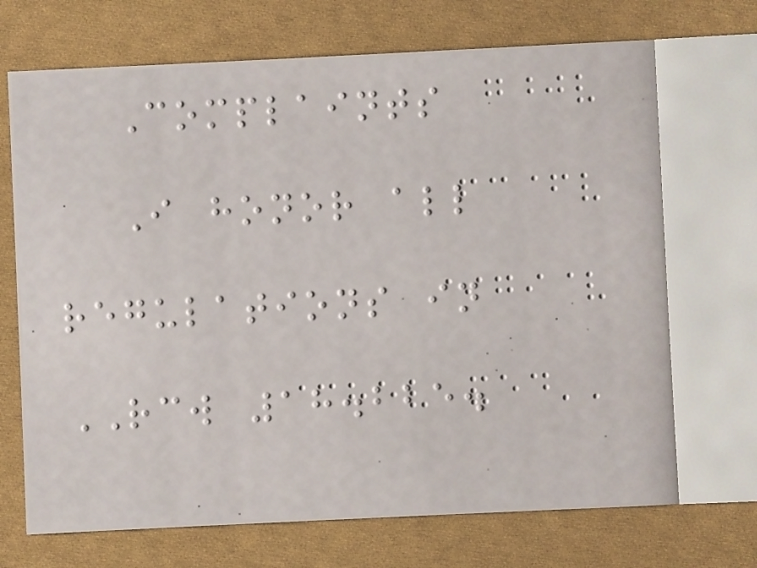Complaints
I honor all
regulations in
RCW 18.225.
